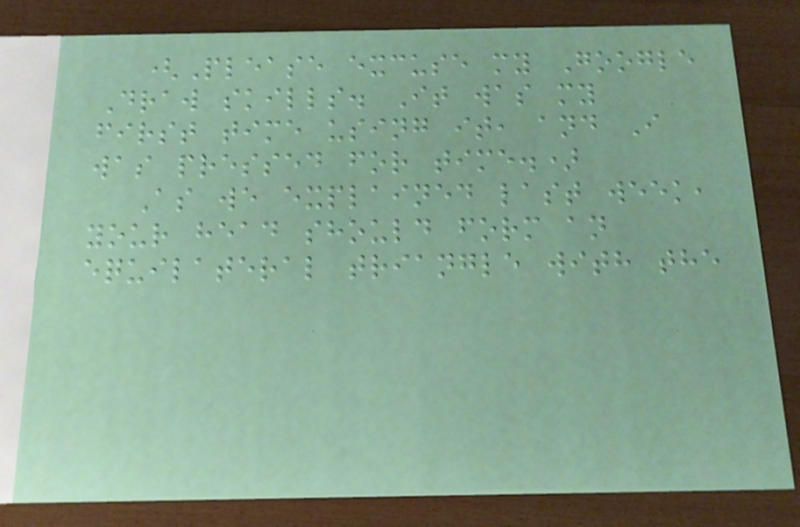(Please excuse my Google
Draw skills. It was my
first time using it, and I
was pressed for time.)
As we explained last week,
your head should form an
equilateral triangle with the
